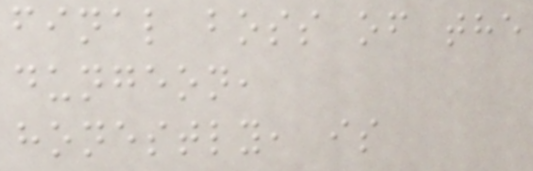final boss of the
dungeon,
honestly, is
